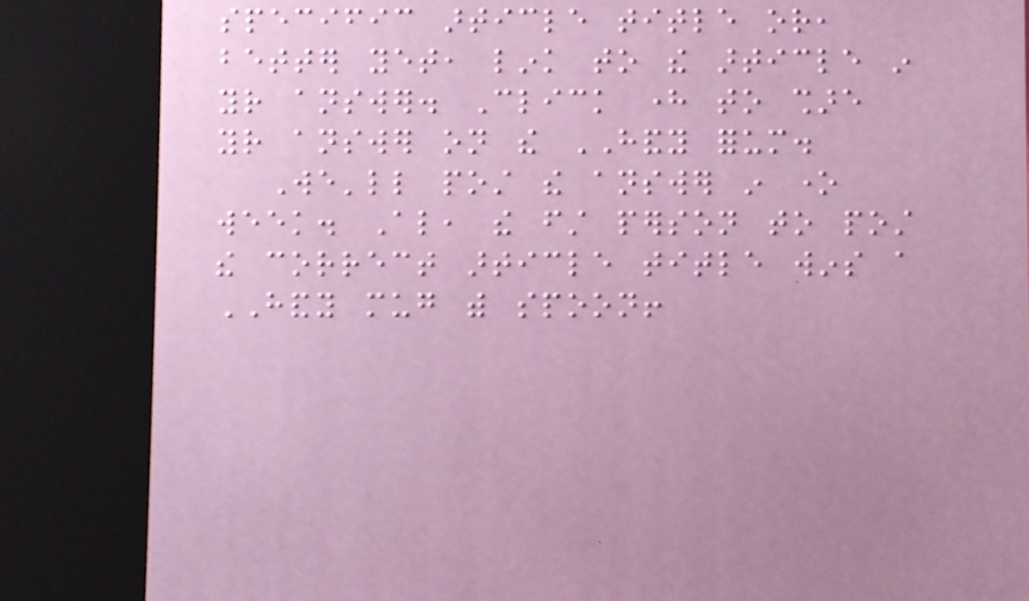specific article title or,
better yet, link to the article in
your answer. Click here to share
your answer on the HANDY forum.
We'll post the answer in one
week. Also, the first person to post
the correct article title wins a
HANDY mug with spoon!
